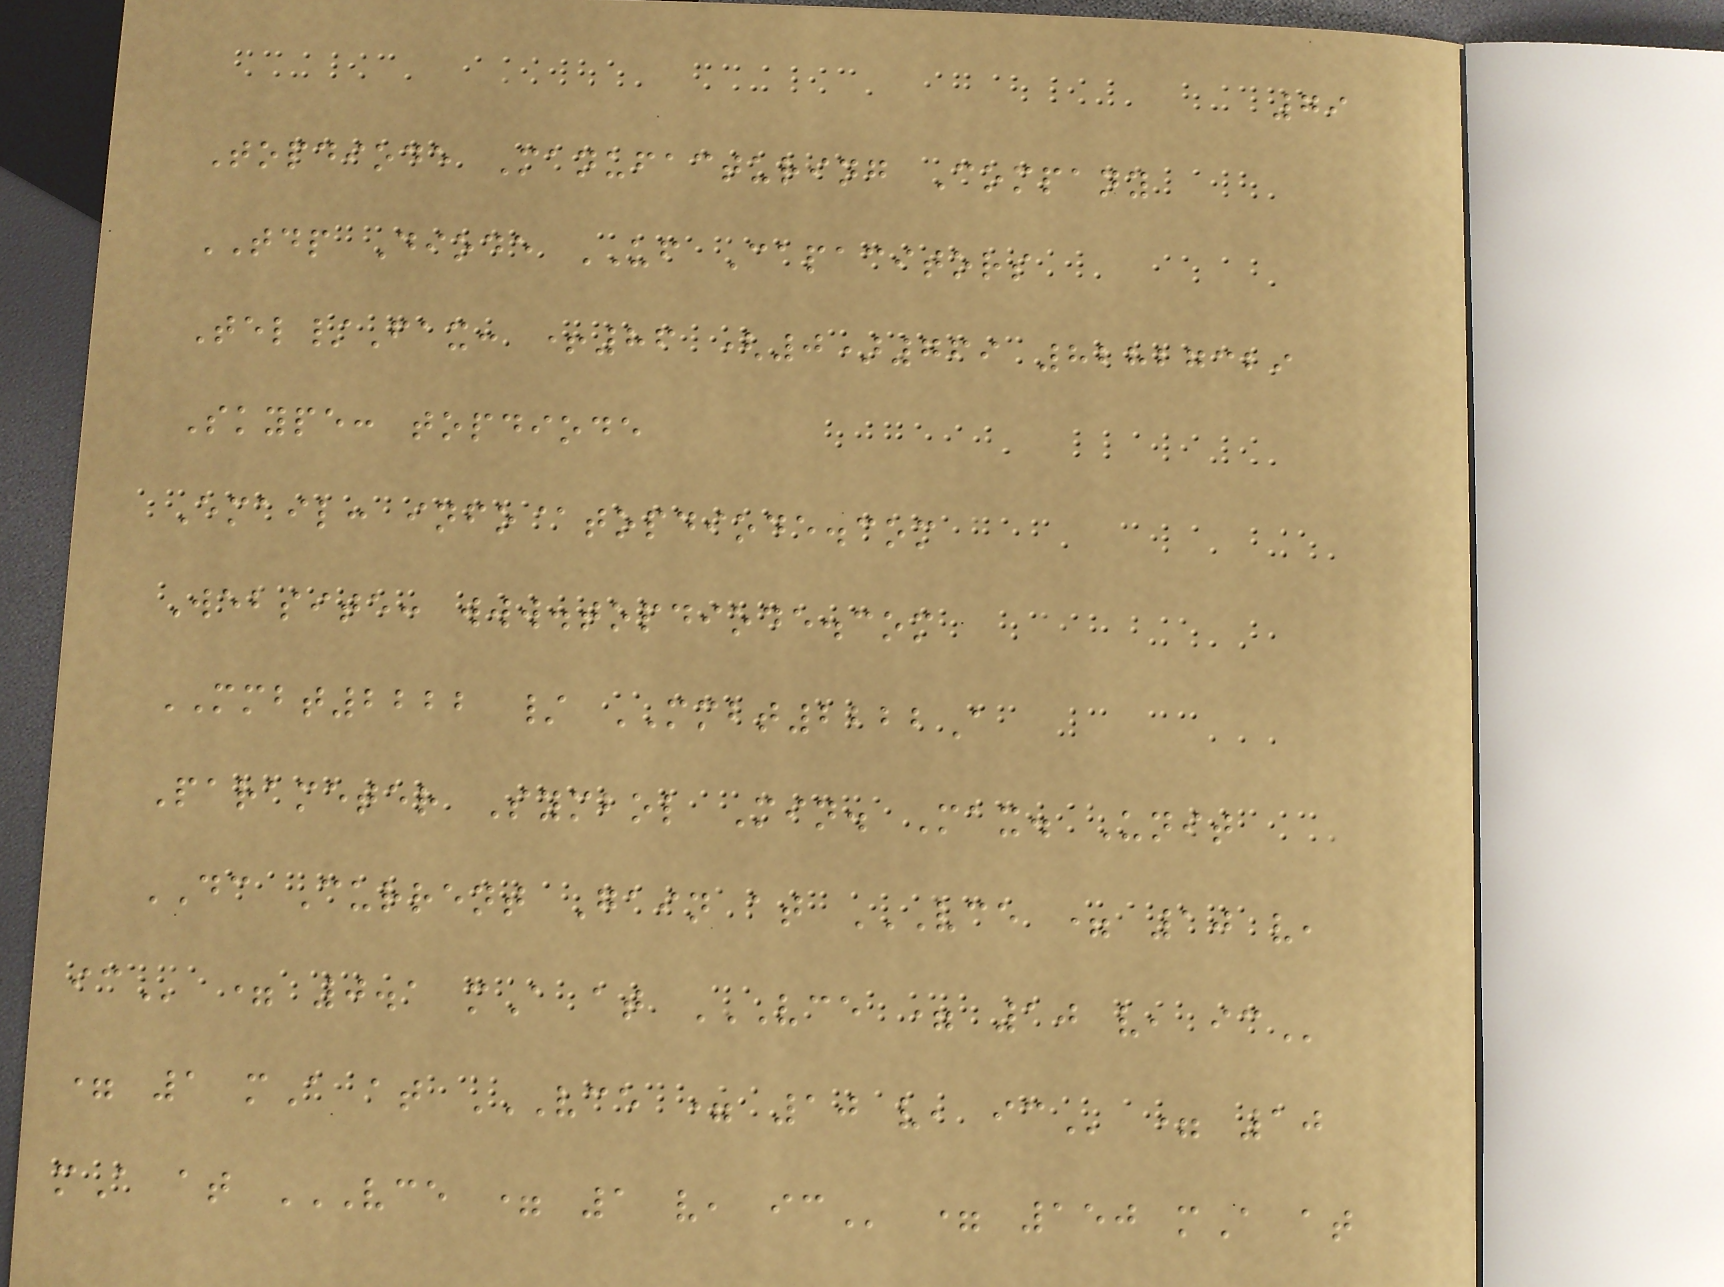79
Topdiode Manufacturing Company
TDP Diode UF Capacitors
Tel/Fax: +86 (0)769 82827329
Skype: topdiode
Email: info@topdiode.com
Website: www.topdiode.com
MMBT2222 / MMBT2222A
Parameter Symbol Min. Max. Unit
DC Current Gain at VCE = 10 V,
IC = 0.1 mA at VCE = 10 V, IC
= 1 mA at VCE = 10 V, IC = 10
mA at VCE = 1 V, IC = 150 mA at
